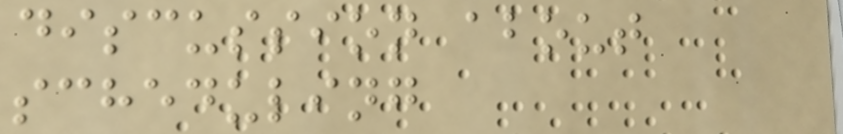discussion about
scheduling
